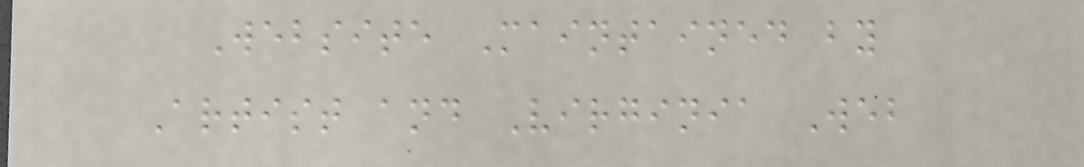Website Maintained by
Artist and Virginia Web
